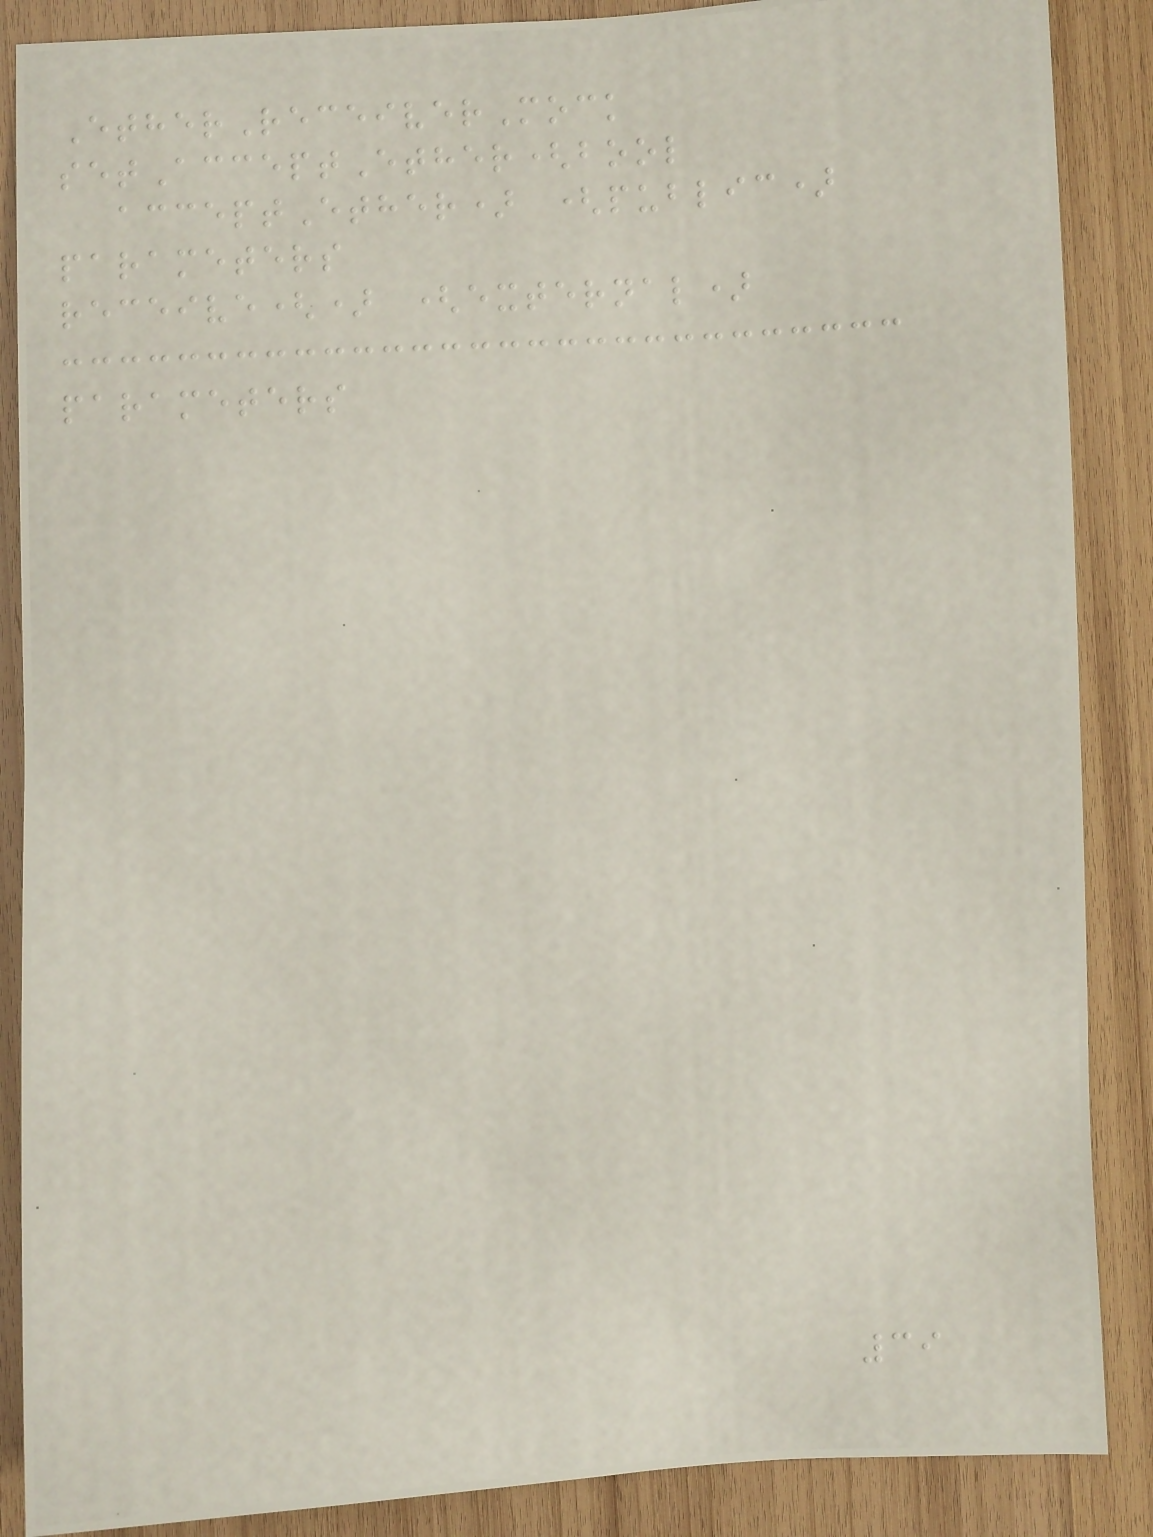EtherReceiverMock
setAcceptEther(bool
acceptEther) (public)
parameters
receive() (external)
parameters
39
